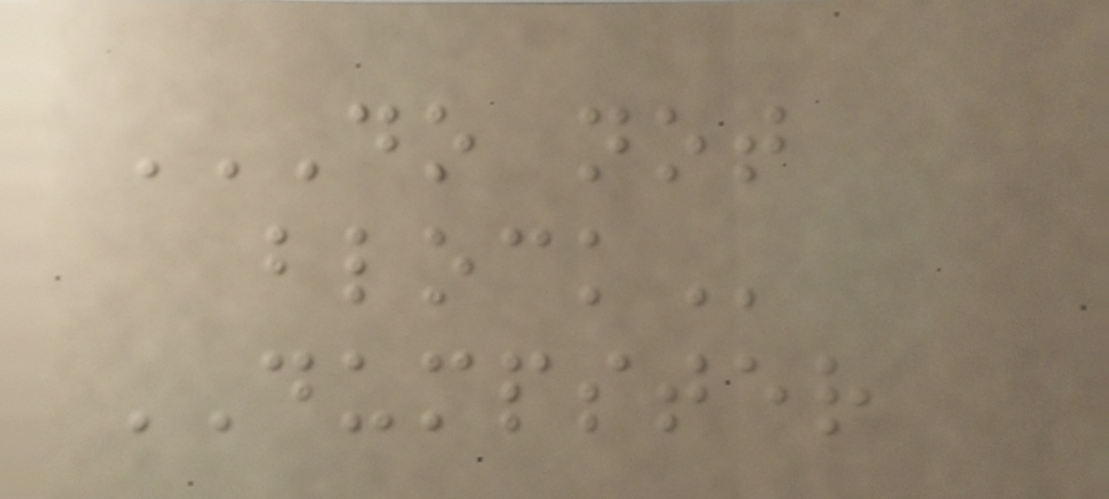DO NOT
BLOCK
DUMPSTER
